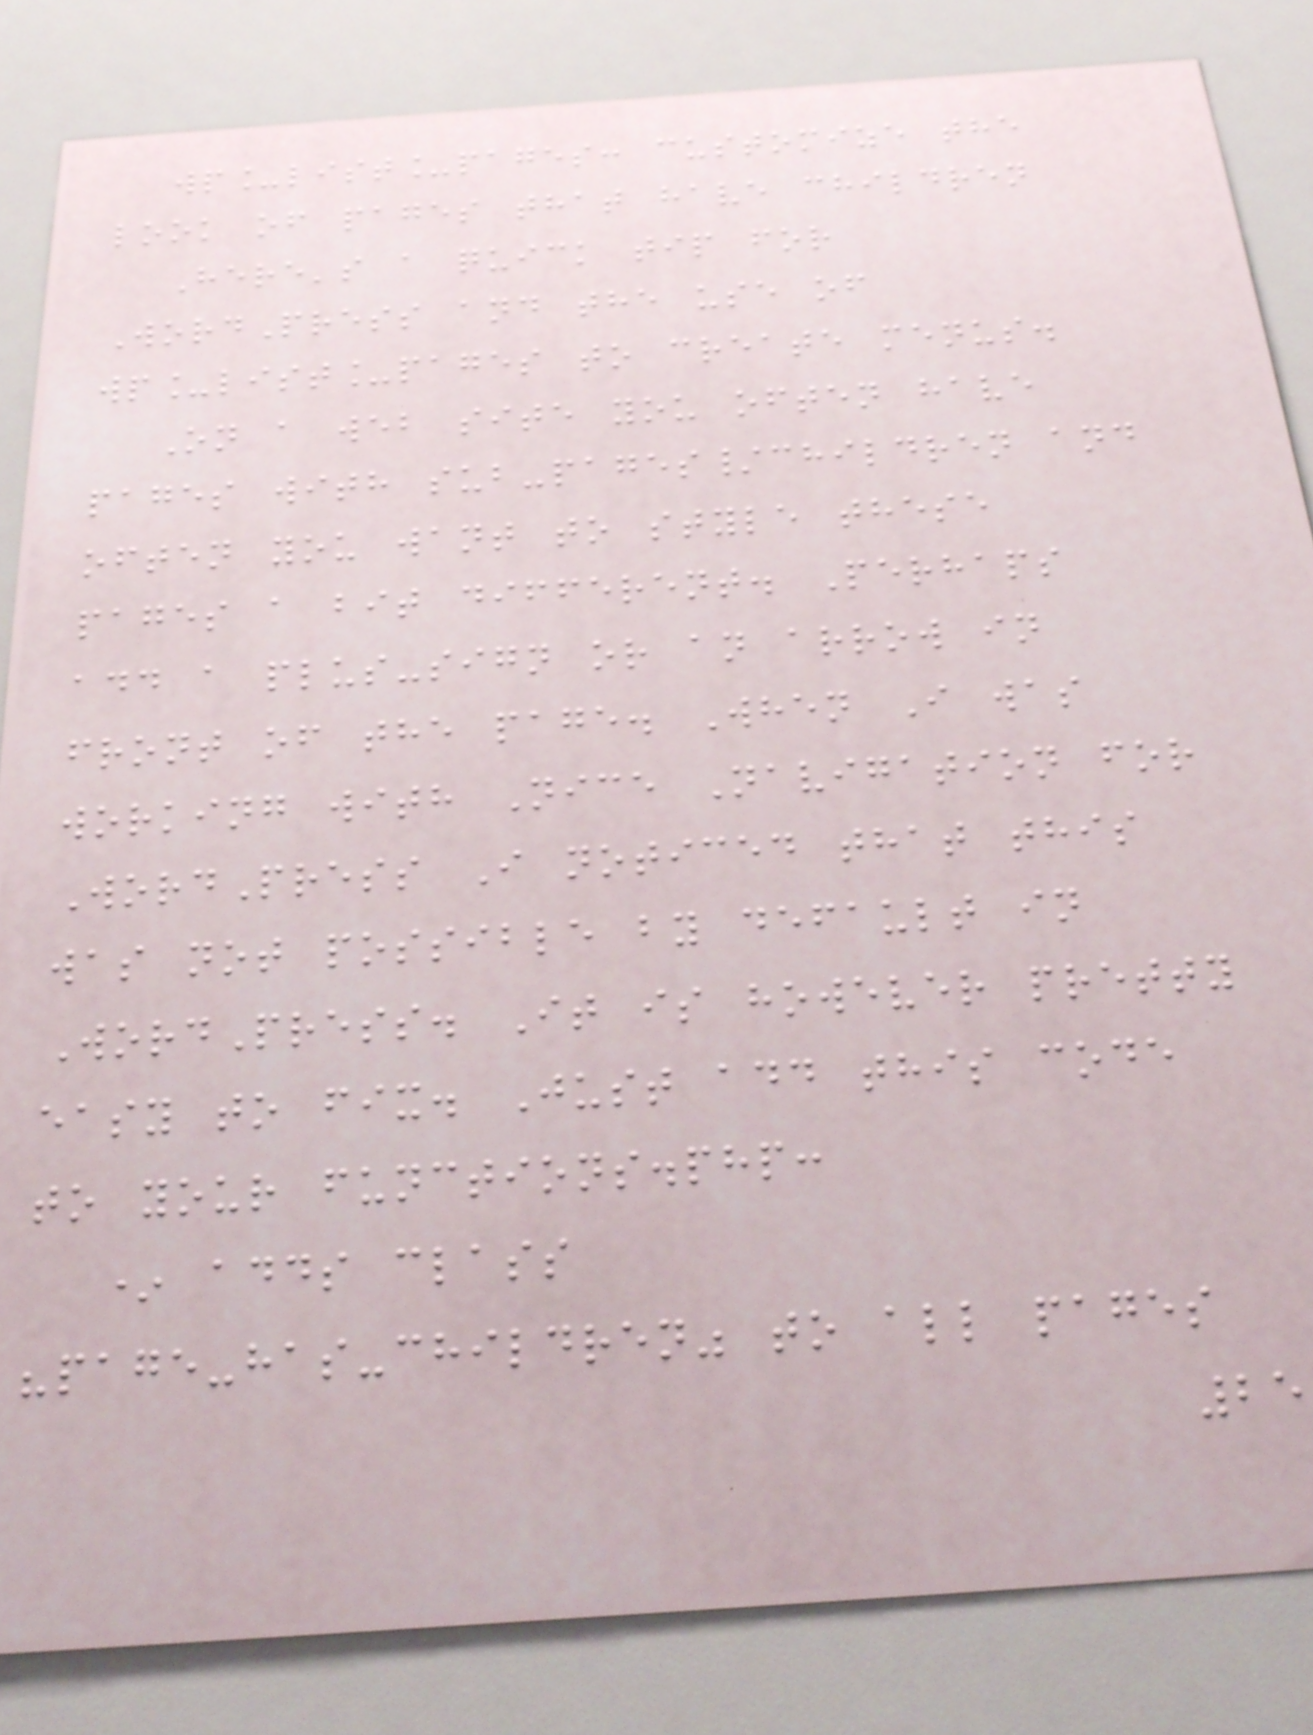wp_list_pages: customize the
look of pages that have children
Here's a quick tip for
WordPress and the use of
wp_list_pages to create menus.
On a web site you often have
pages with sub-pages/children and
often you want to style these
pages a bit different. Perhaps
add a plus-sign or an arrow in
front of the page. When I was
working with Nice Navigation for
WordPress I noticed that this
was not possible by default in
WordPress. It is however pretty
easy to fix. Just add this code
to your functions.php:
* adds class
"page-has-children" to all pages
25
